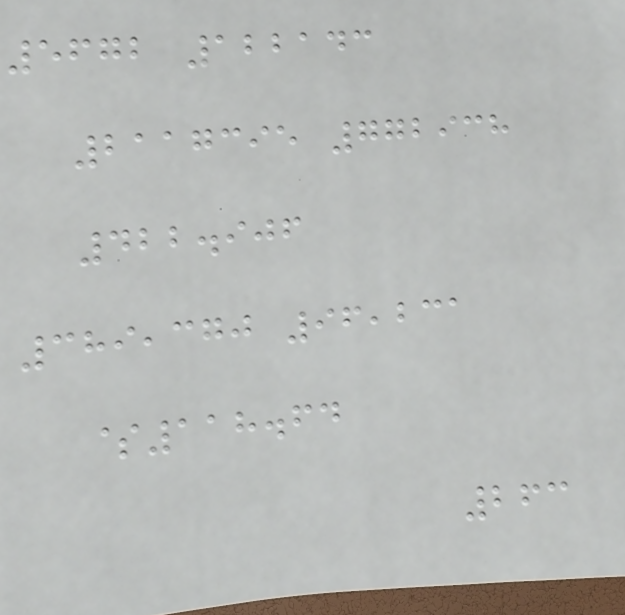5672 122143
2117395 772938
422.906
389,370 96,231
$118.64
263
